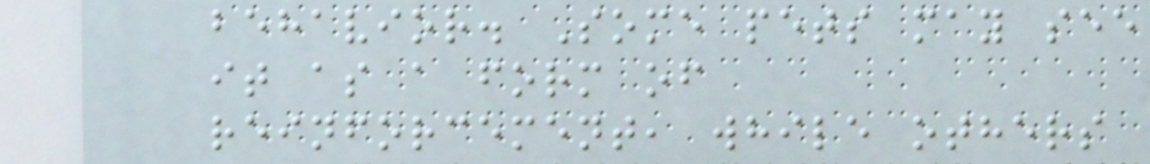behavior. Some pets may see
it as a form of
reinforcement, while others
